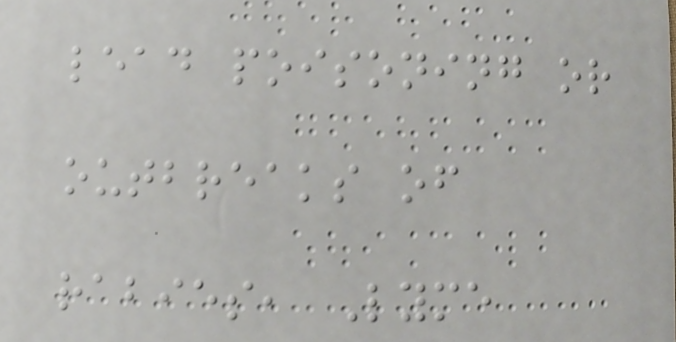lead poisoning or
outbreaks of
rabies, Lyme
